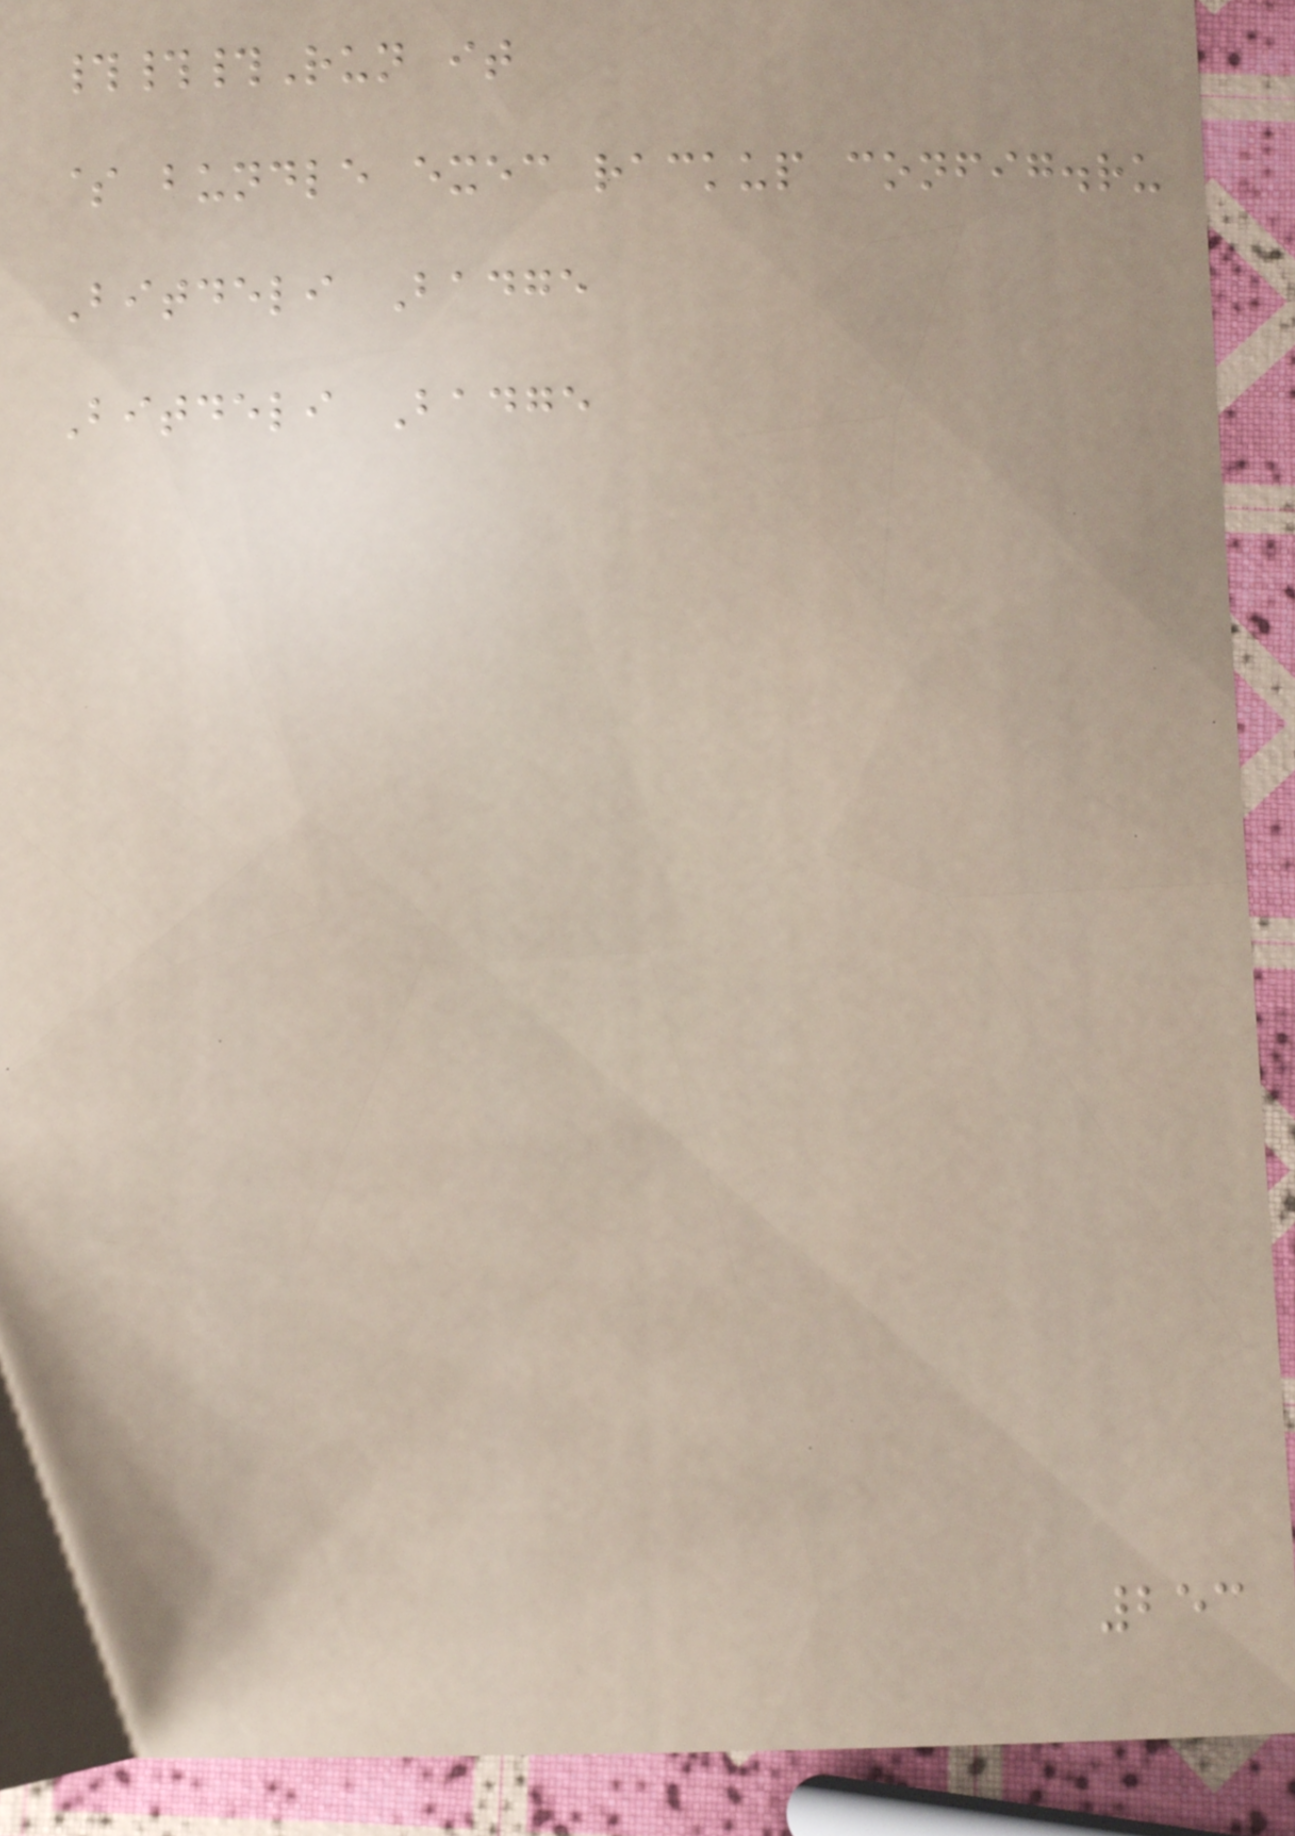###Run it
$ bundle exec rackup config.ru
Bitdeli Badge
Bitdeli Badge
253
